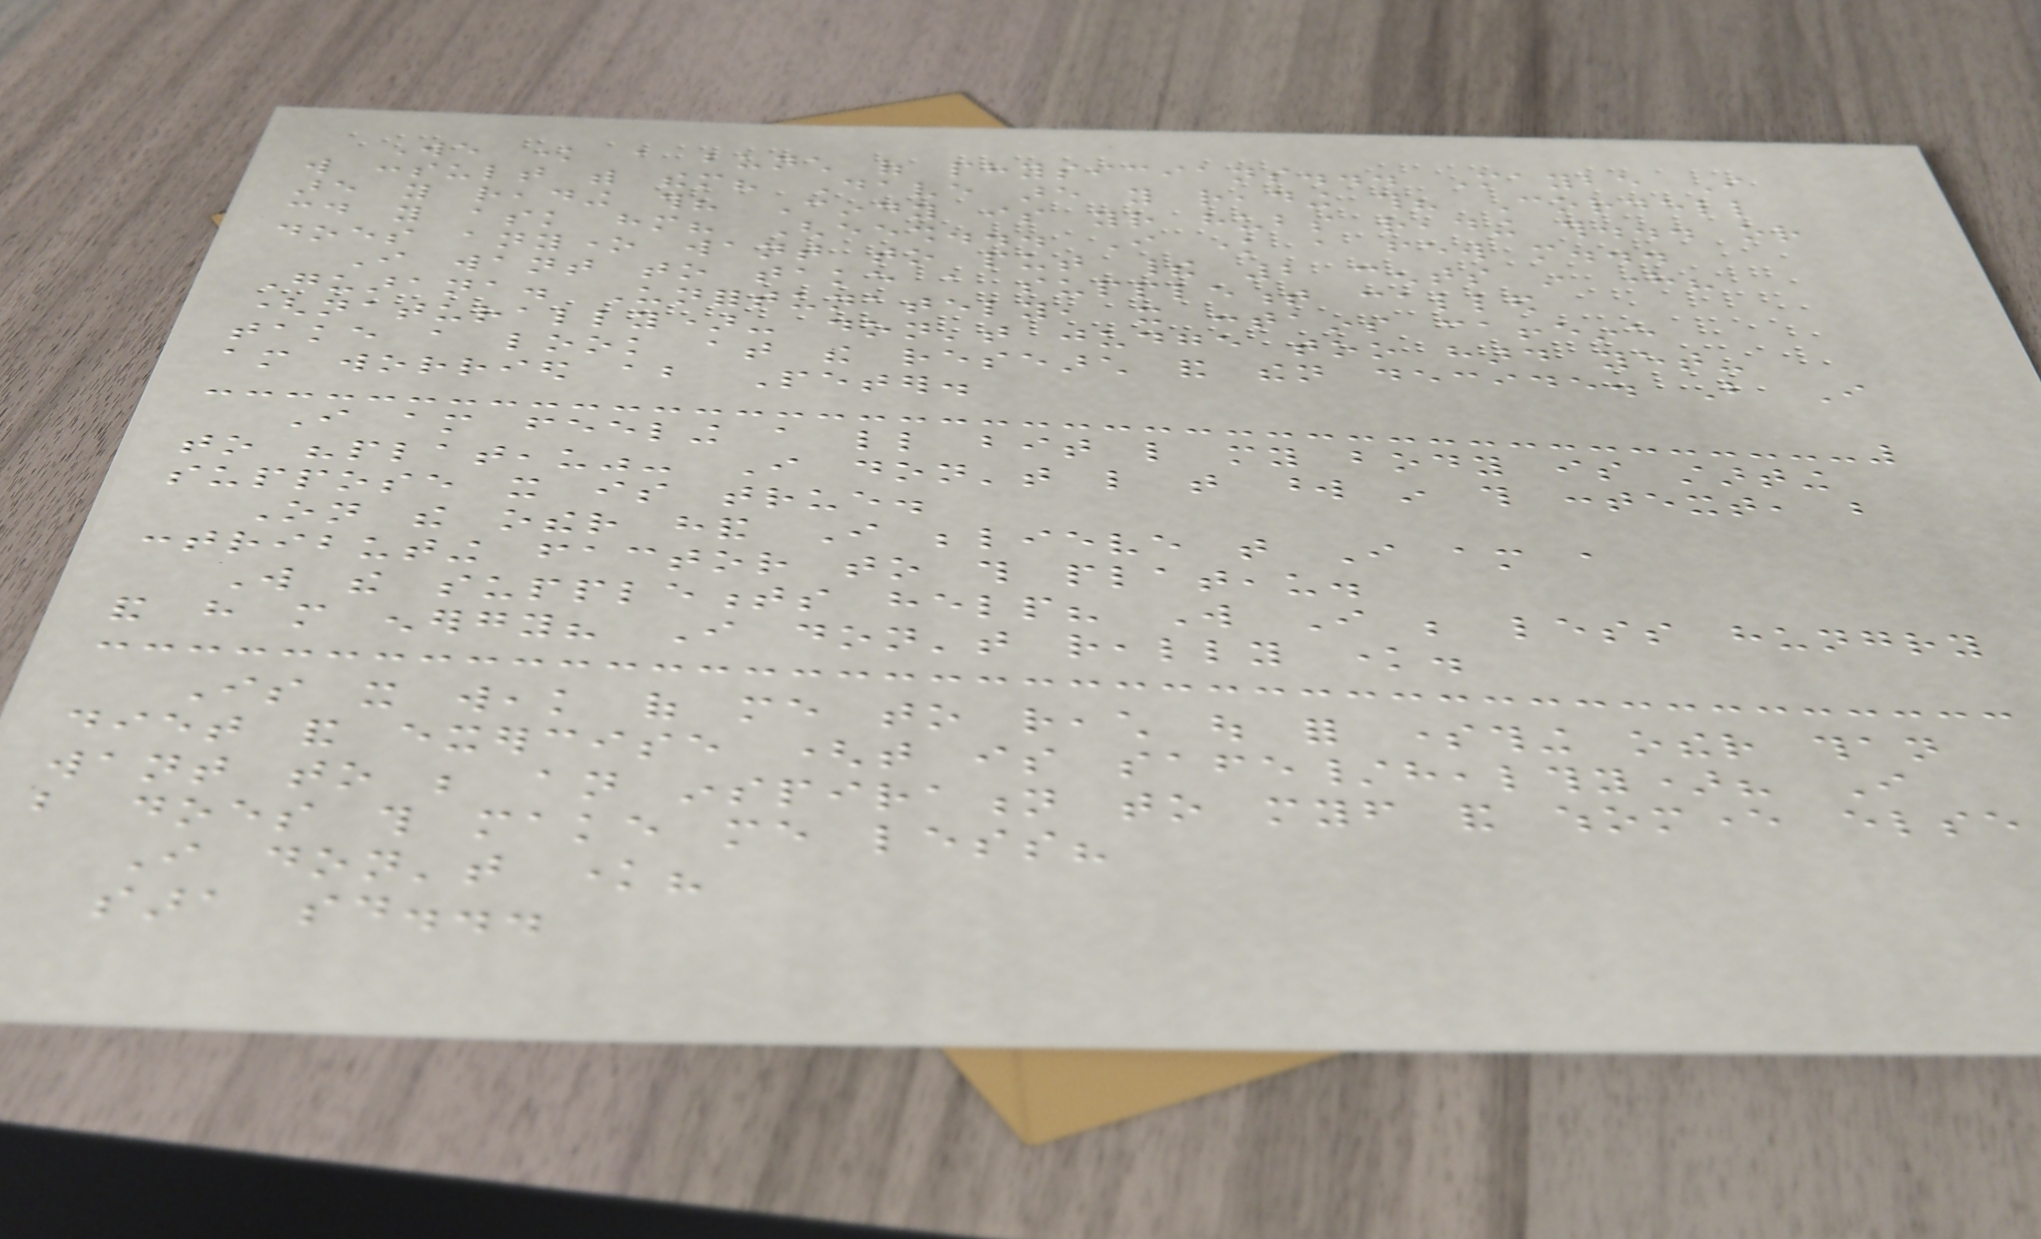We know a bunch of physicians... Maybe I
will consult with them? Dave are you reading this? Cordell
are you reading this? Cindy is your hubs reading this... or
could you ask him? Gheesh... I know a few more...
does anyone want to put their 2 cents in here?
I want to take a supplement called
Guarana. Unfortunately, it contains caffeine
(naturally)- don't judge too hard yet-
take a look at the research and then decide. But I
am worried about Peter.
I am feeling a little bit like my body is starting
to "plateau"- I don't like that word in this context, but
suppose it is true.
On the other hand I believe that I am a
contributing factor to this plateau.
Will the supplements help? Will I be less hungry
and have more energy? I don't really know.
Is it weak of me to reach out for something other than
diet and exercise (that is safe/healthy)? I
want to be an inspiration to myself and whomever else
but does this make me less?
I don't know?
sara said...
